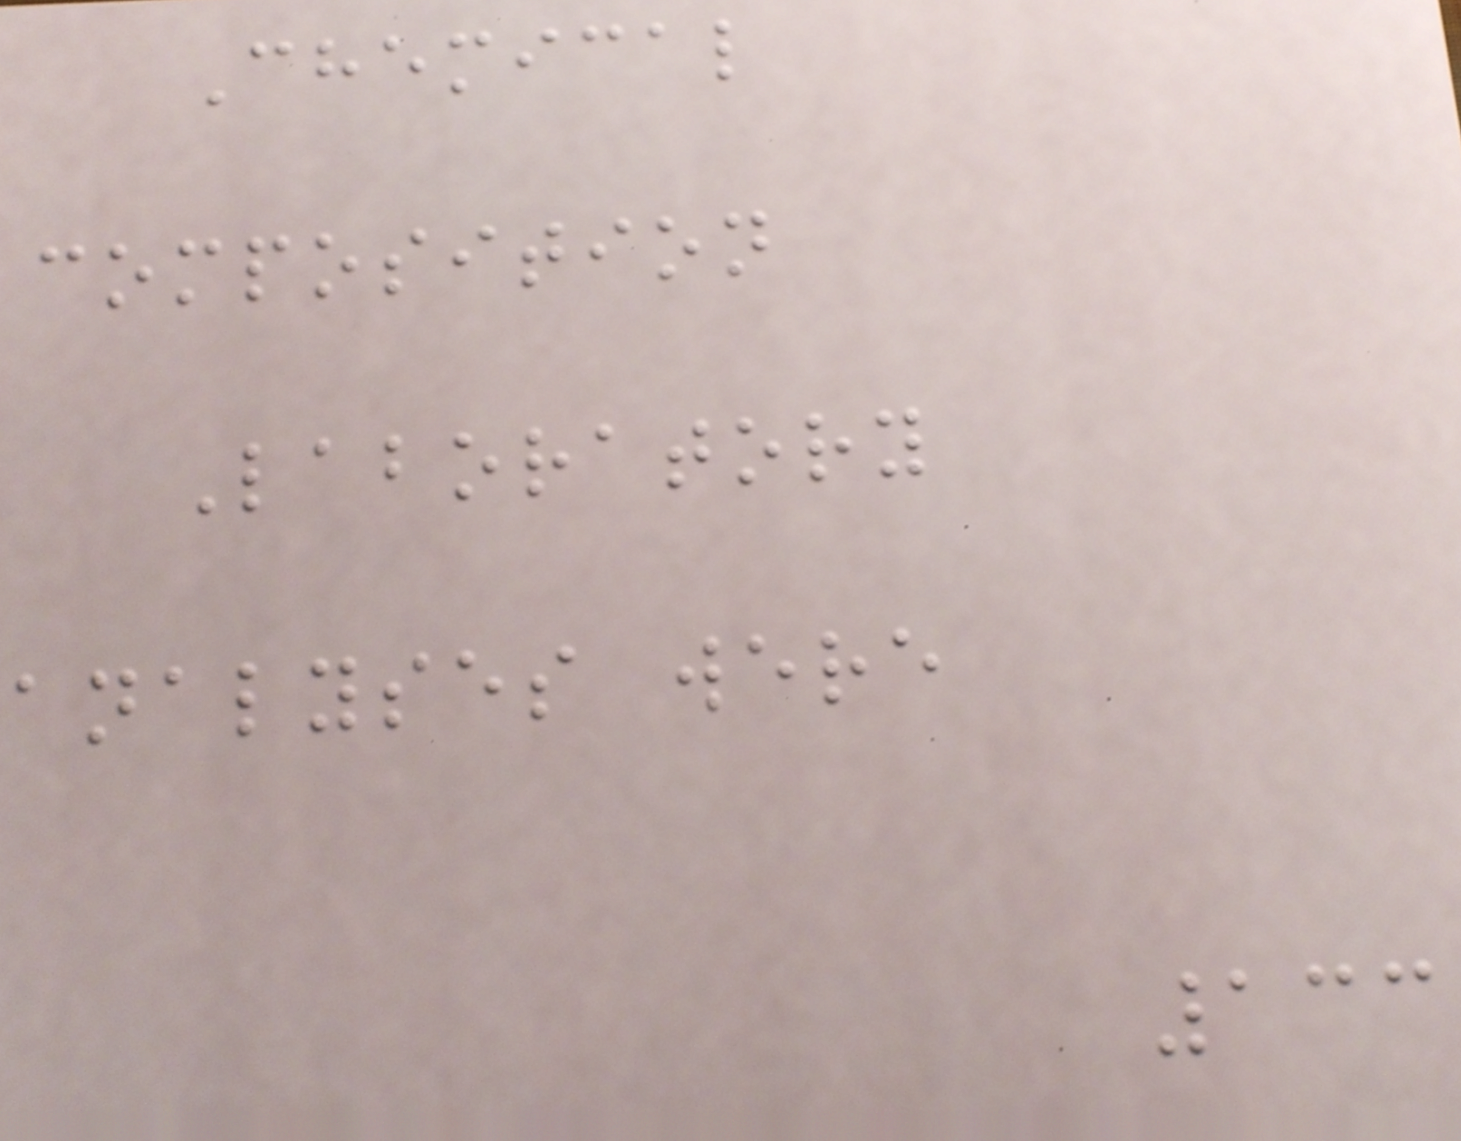Chemical
composition
Laboratory
analyses were
133
